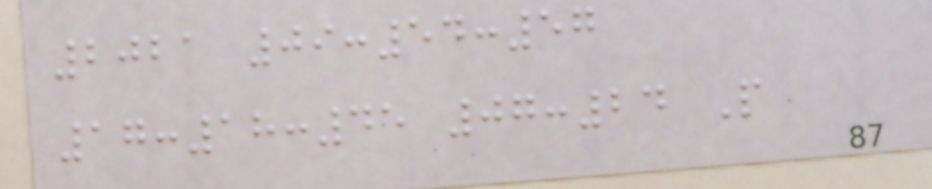2021 09:54:57
17:18:45 07:24 P
